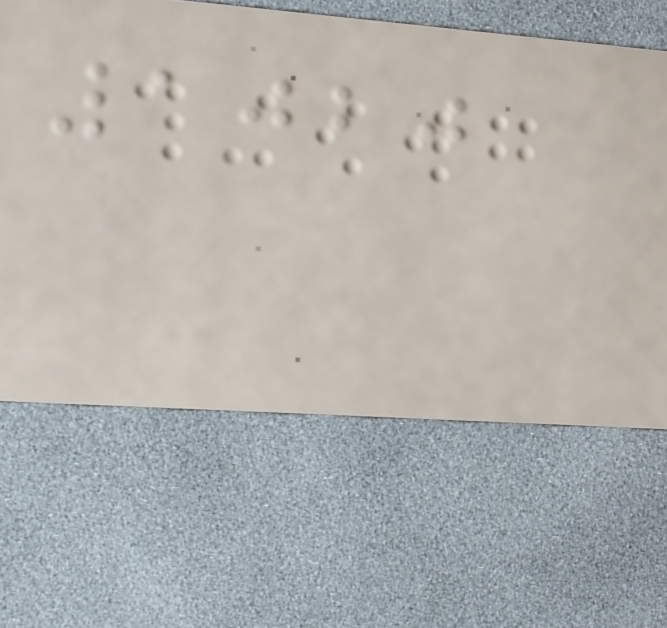1020
